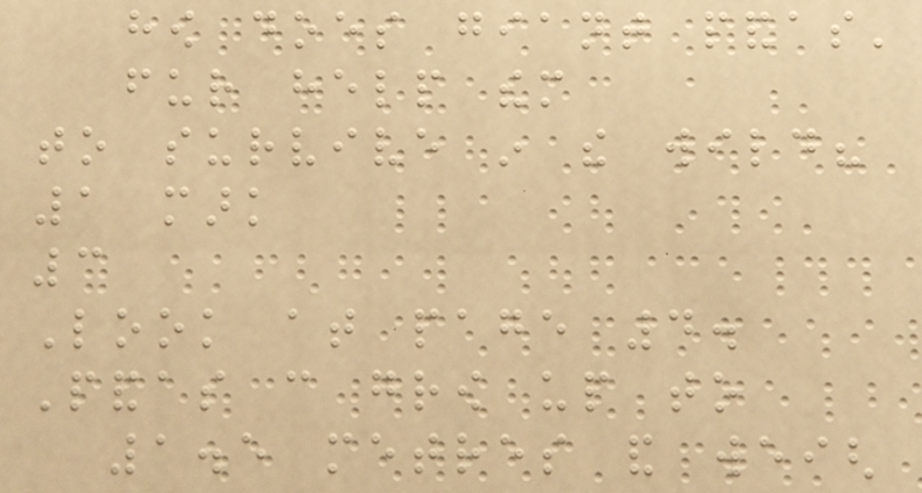how does giant pandas'
fur help them
to survive in the wild?
1 mark
3
Look at page 4.
Pandas can grow up to
1.5 metres and weigh
